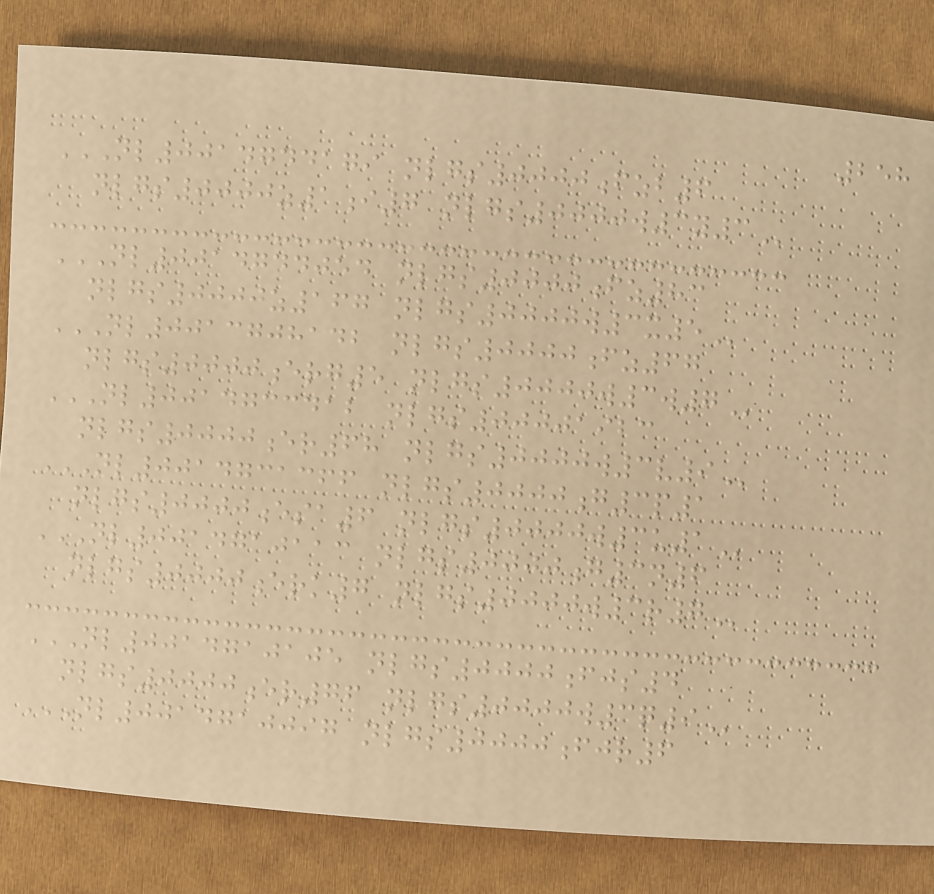258
NL0014744179 NLGS0000FZB6
NLGS0000Z1I7 NLGS0000W3Y3
NL0014744054 NLGS0000FZ83
NLGS0000Z167 NLGS0000W3X5
NL0013708142 NLGS0000FZ67
NLGS0000ERG5 NLGS0000W3W7
NL0014733412 NLGS00001923
NLGS0000ER68 NLGS0000W3V9
NL0014731366 NLGS0000G3P1
NLGS0000ESA6 NLGS0000W3U1
NL0014710113 NLGS0000G3N6
NLGS0000ERK7 NLGS0000W3R7
NL0014710105 NLGS0000FJS4
NLGS0000ER76 NLGS0000W3Q9
NL0014710097 NLGS0000FJR6
